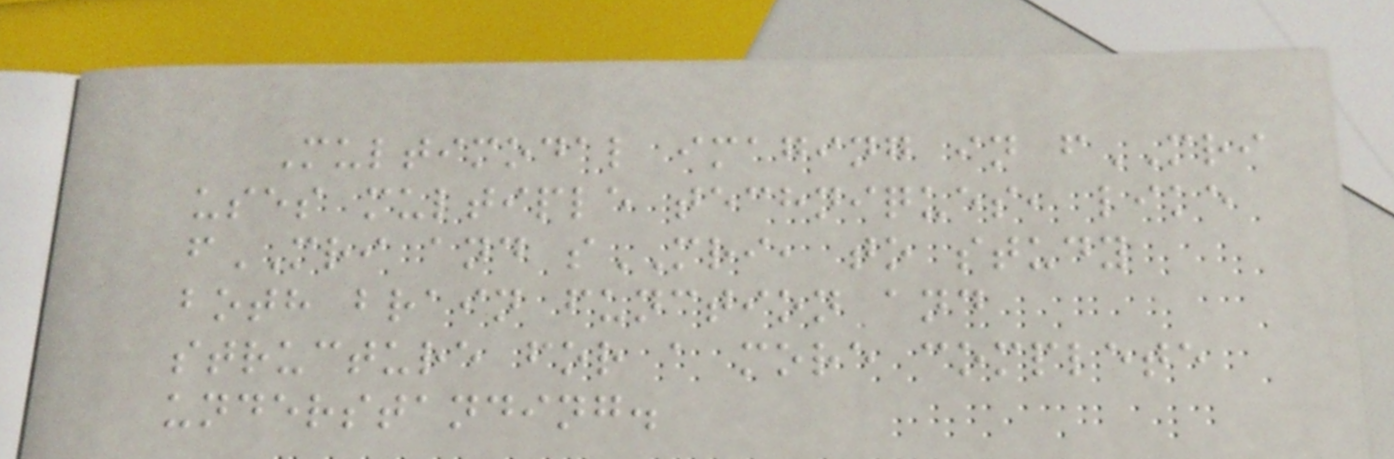Multimodal imaging in fMRI
uses multiple techniques, like
fMRI and sMRI, to study
both brain function and
structure for a more complete
understanding.
